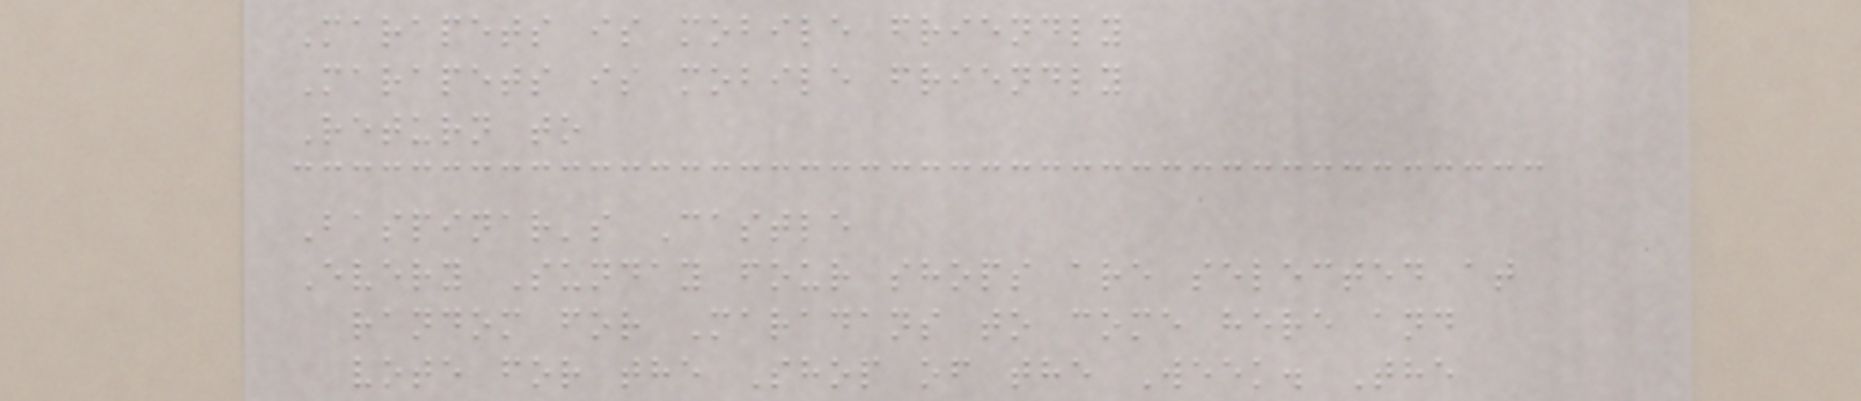Marapets is mobile friendly
Marapets is mobile friendly
Return to
Baspinar's Castle
Every Sunday four shops are selected at
random for Maradans to come here and
vote for the Shop of the Week. The
